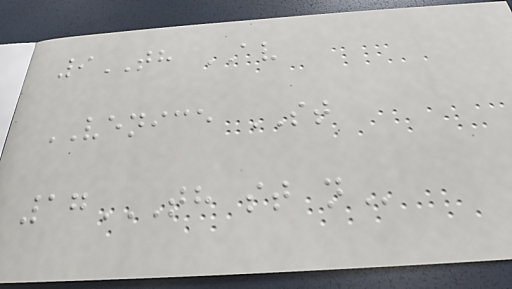9TH AV
VENICE ST
17TH ST N
